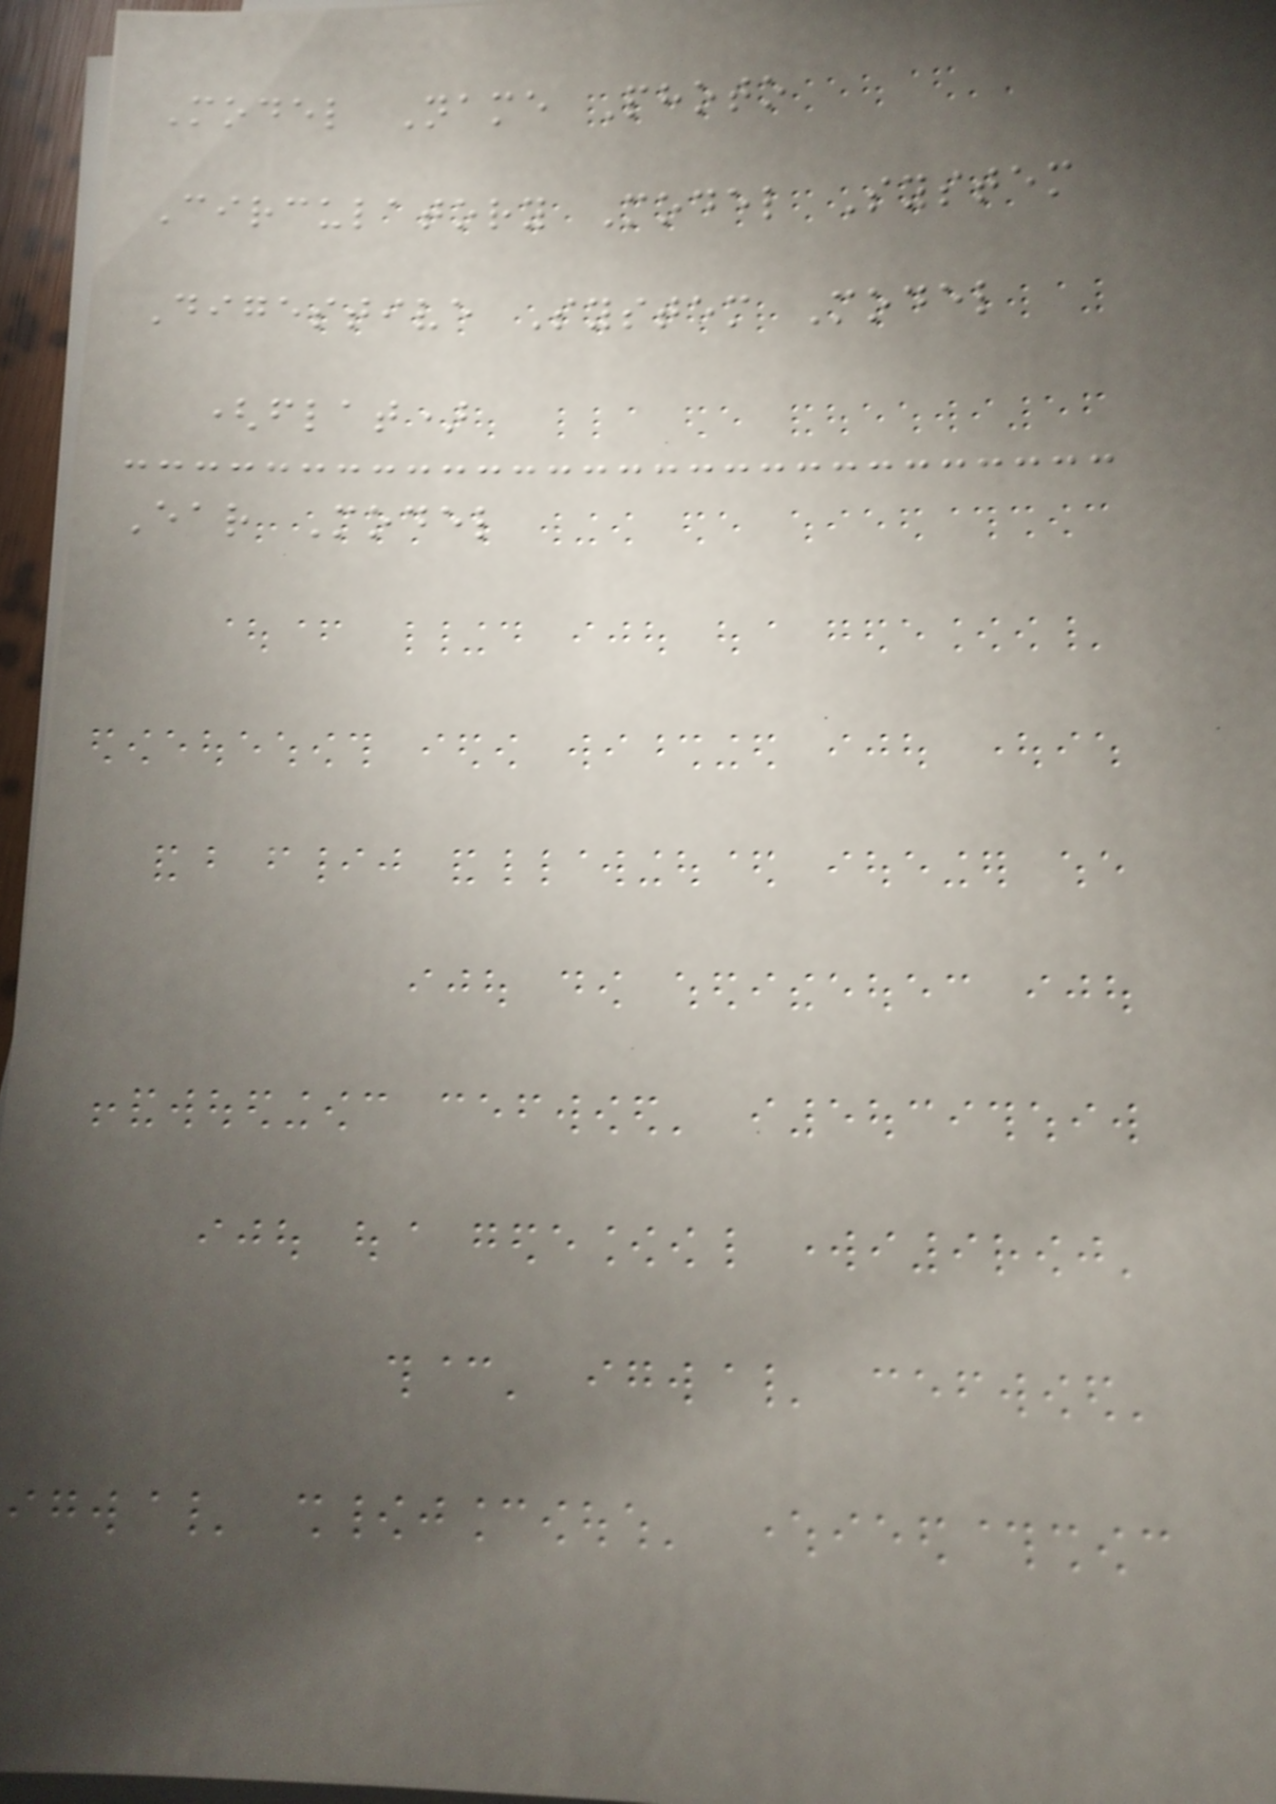Model Name Photo
Circulatory Model System
Digestive System Model
(flat)
Ear Model
